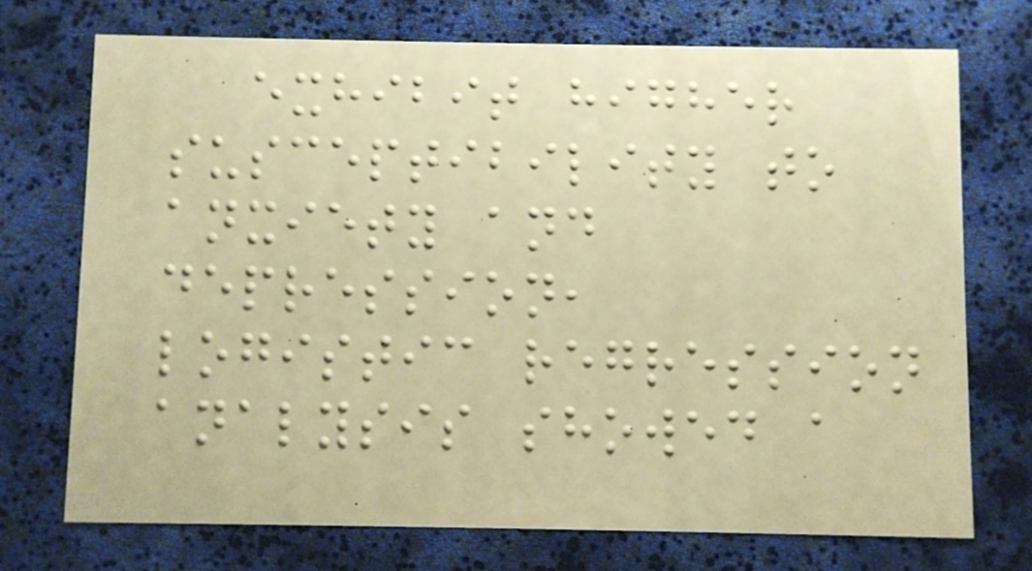exhibit higher
susceptibility to
anxiety and
depression,
logistic regression
analysis showed a
